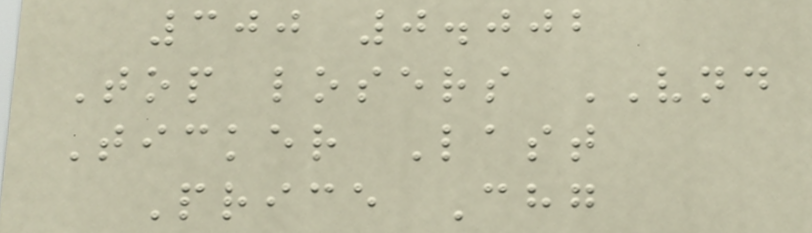300 0.002
Top losers VND
Ticker Last
Price Chg
